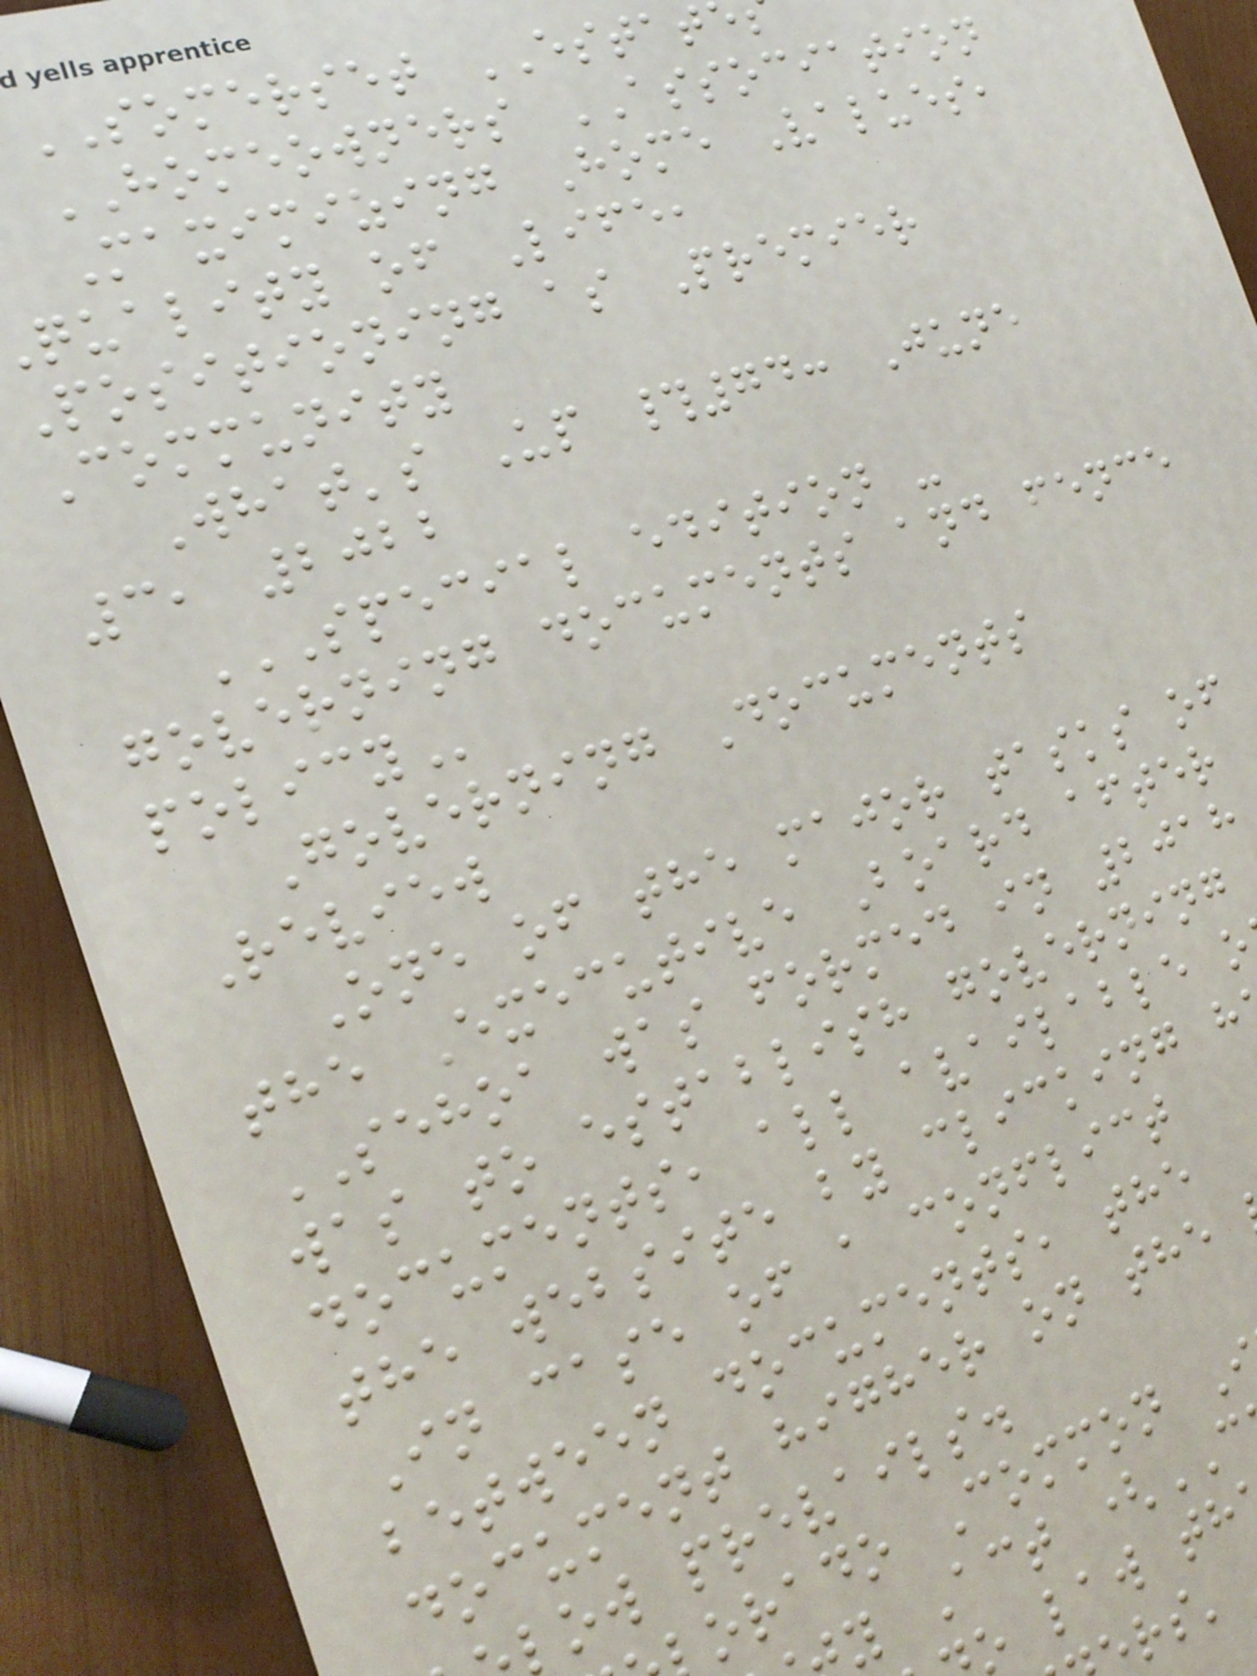SOMERSET ESTAT
HOMEOWNERS ASSOCIATION
Maximizing Home Values,
quality of Life,
Positioning as Premier
Community
What's Up #74: June
3, 2022
SPECIAL EDITION -
governing documents and fence
Governing Documents
Review
One of the major tasks of
the Executive Board after
SEHOA was formed in 2018
was to establish governing
documents, all available o
the website by clicking h
In case of a conflict
between documents, the
document higher on the
ow prevails.
orado Common
y Act (
o law th
